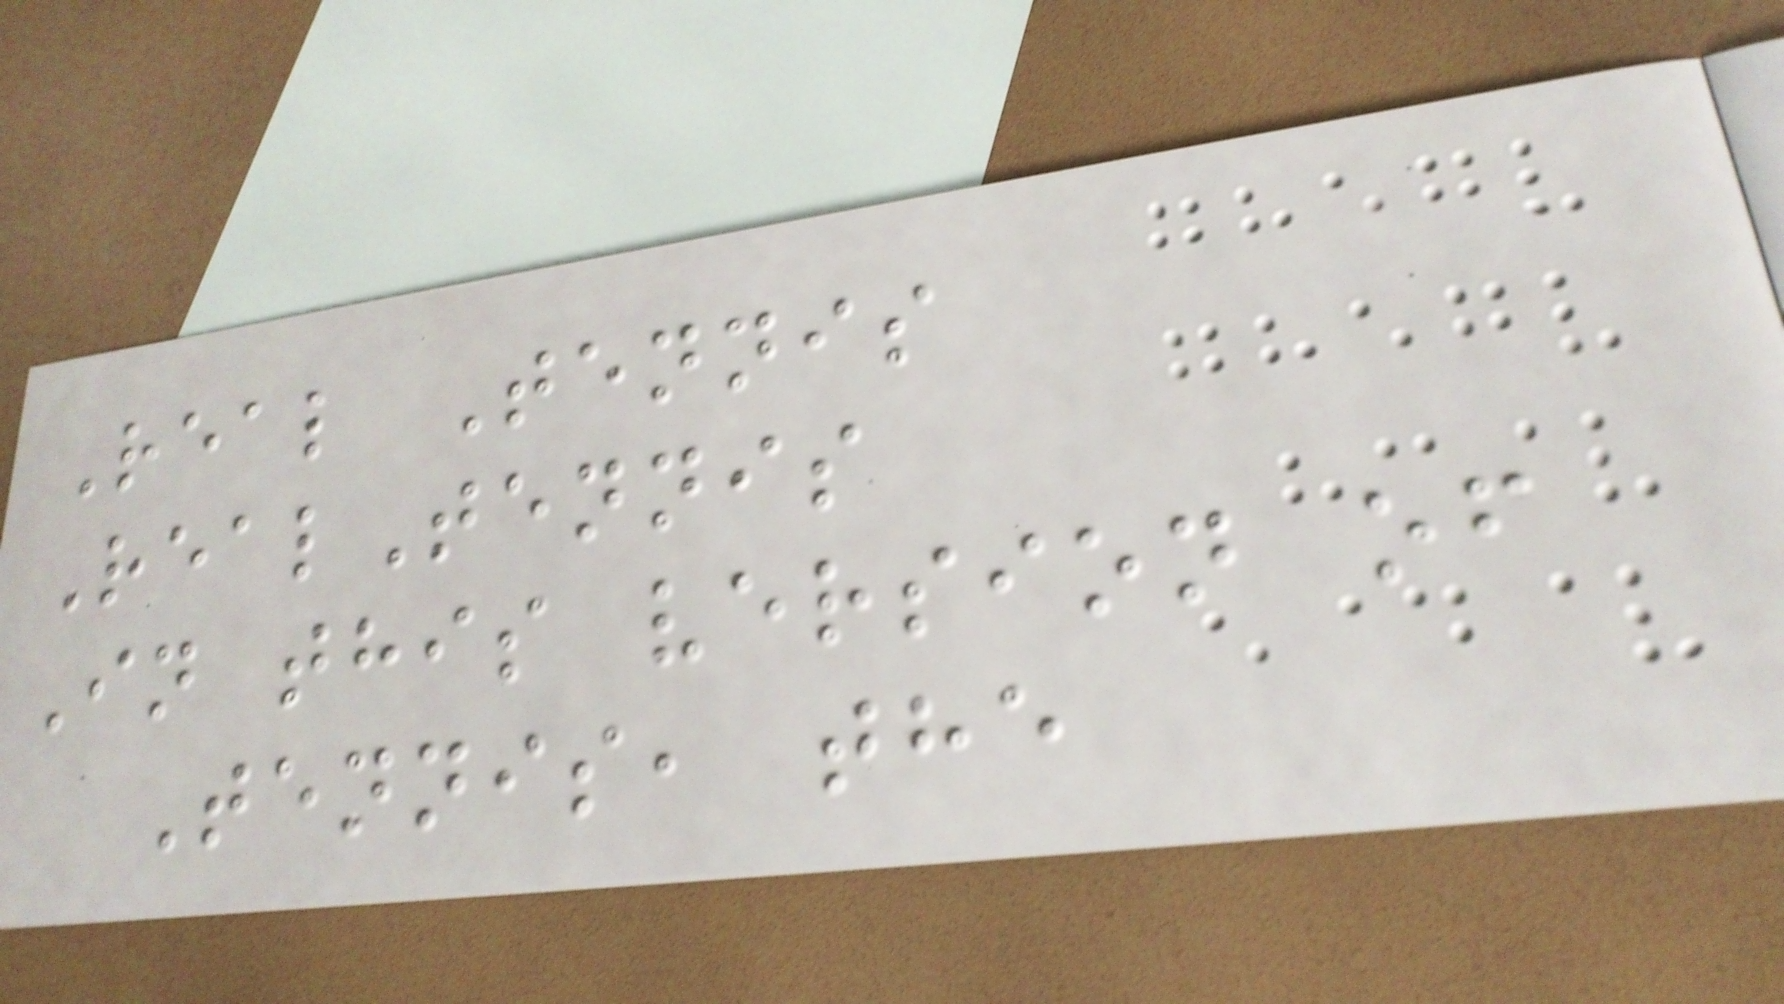Real Tennis
RealTennis
In this version of
Tennis, the
